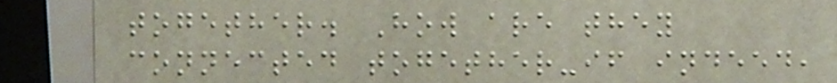together. How are they
connected together-if indeed,
